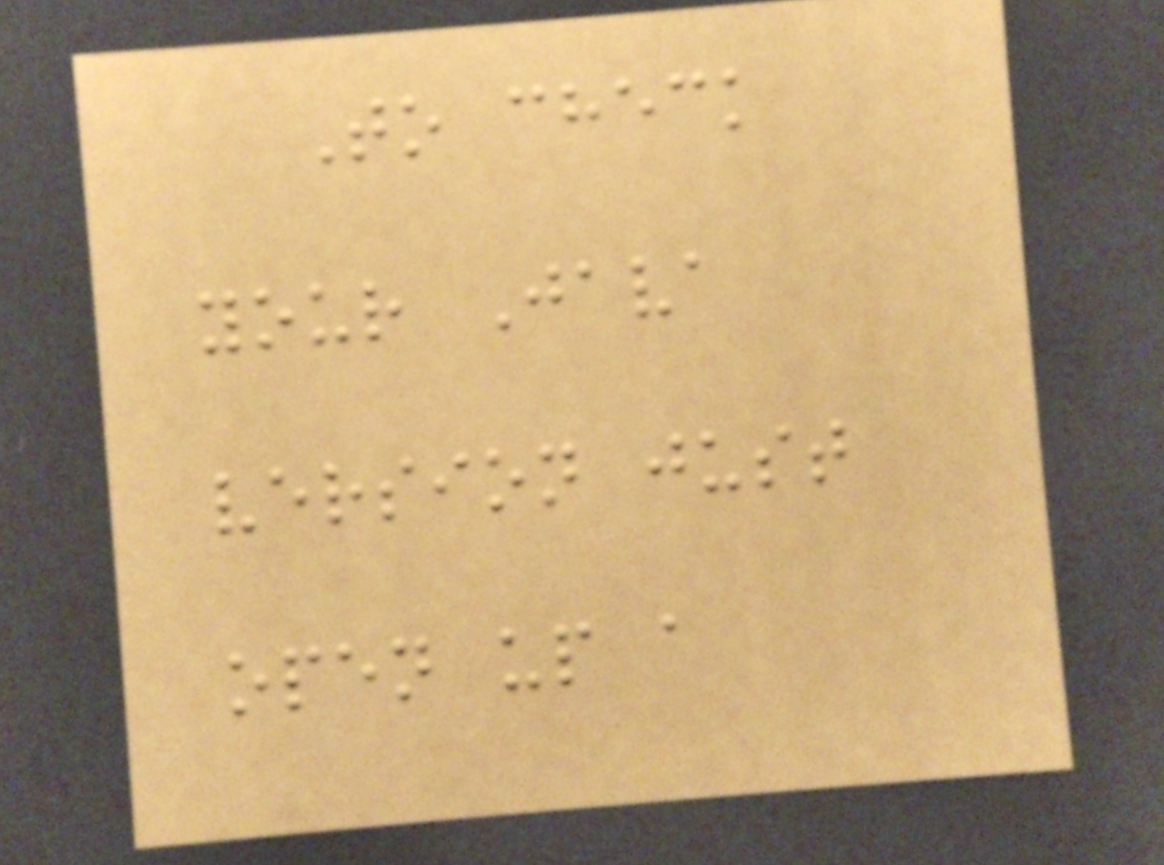To check
your Java
version just
open up a
